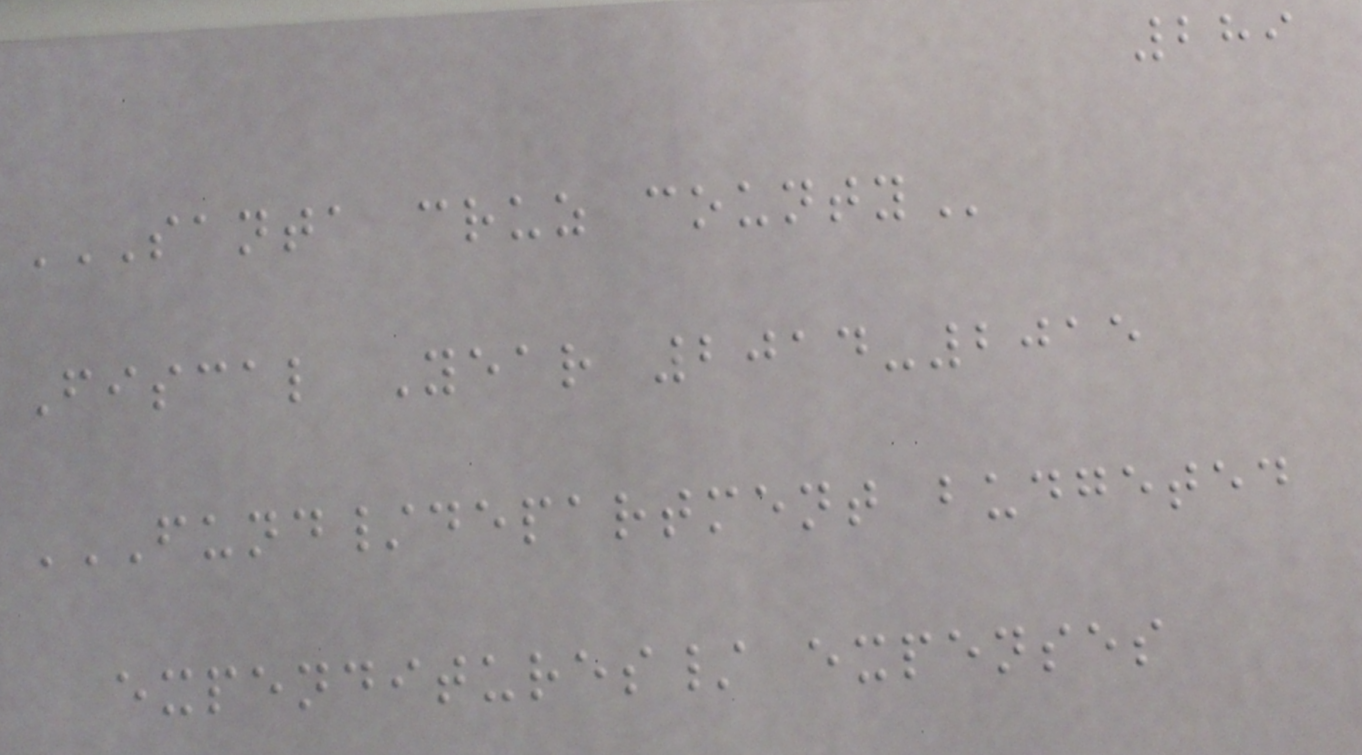289
SANTA CRUZ COUNTY
Fiscal Year 2014-2015
FUND/DEPARTMENT BUDGETED
EXPENDITURES/ EXPENSES
